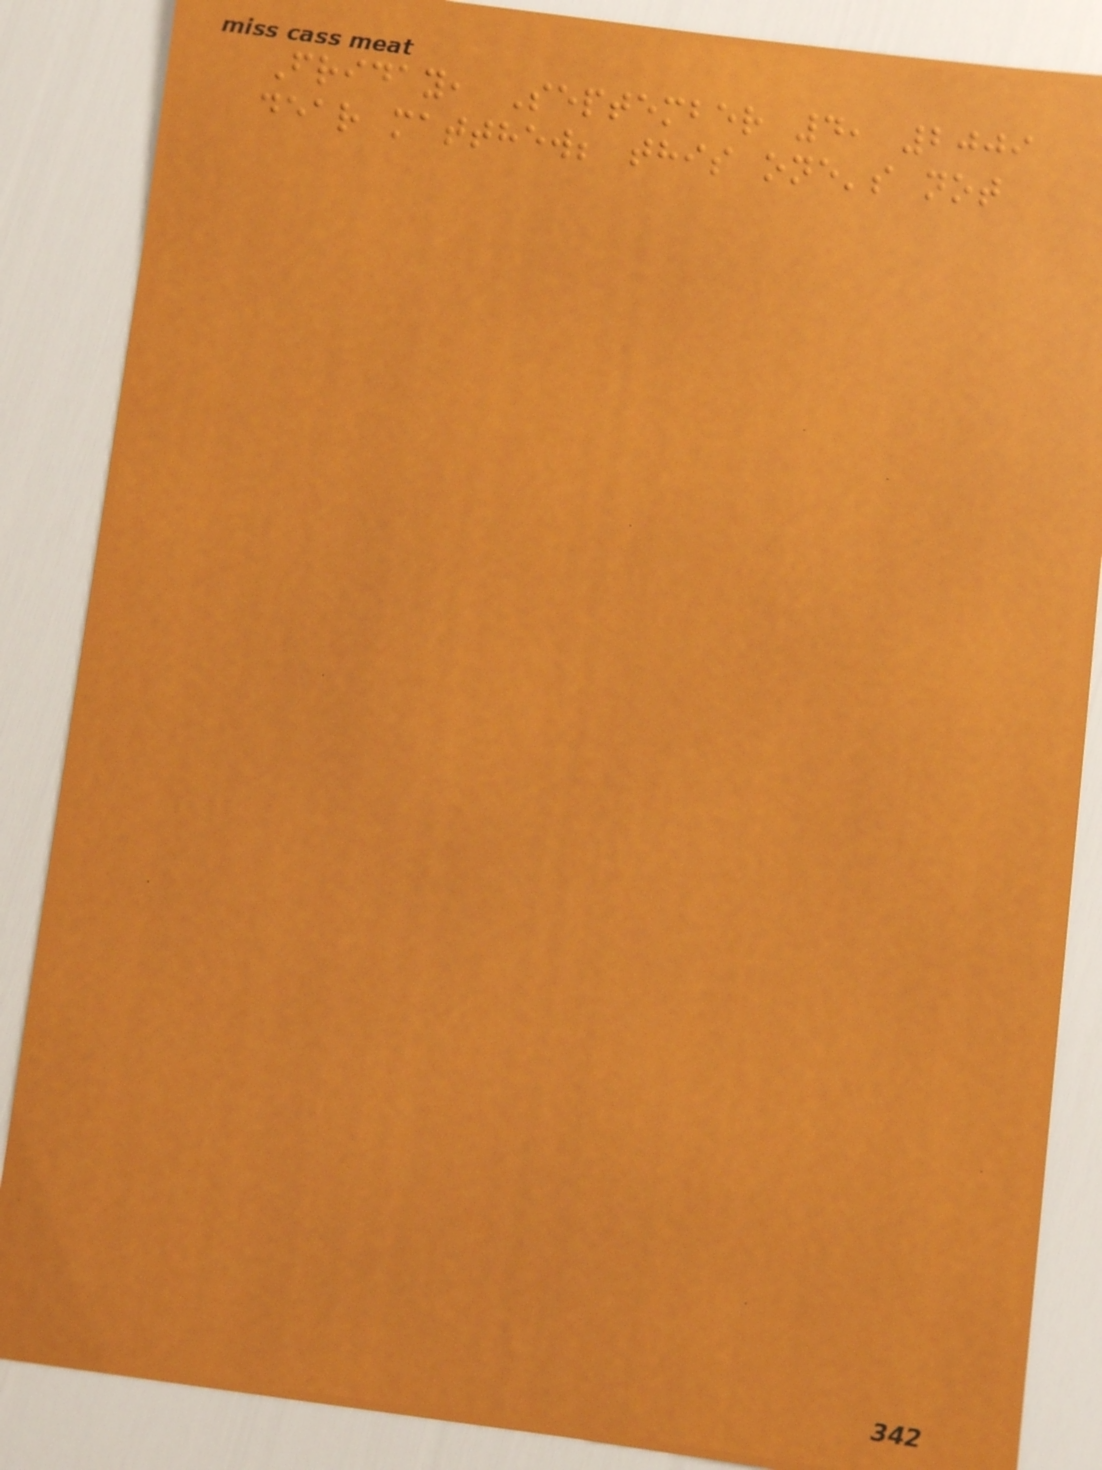Friday, September 4, 2009
dear matthew; this one's not
